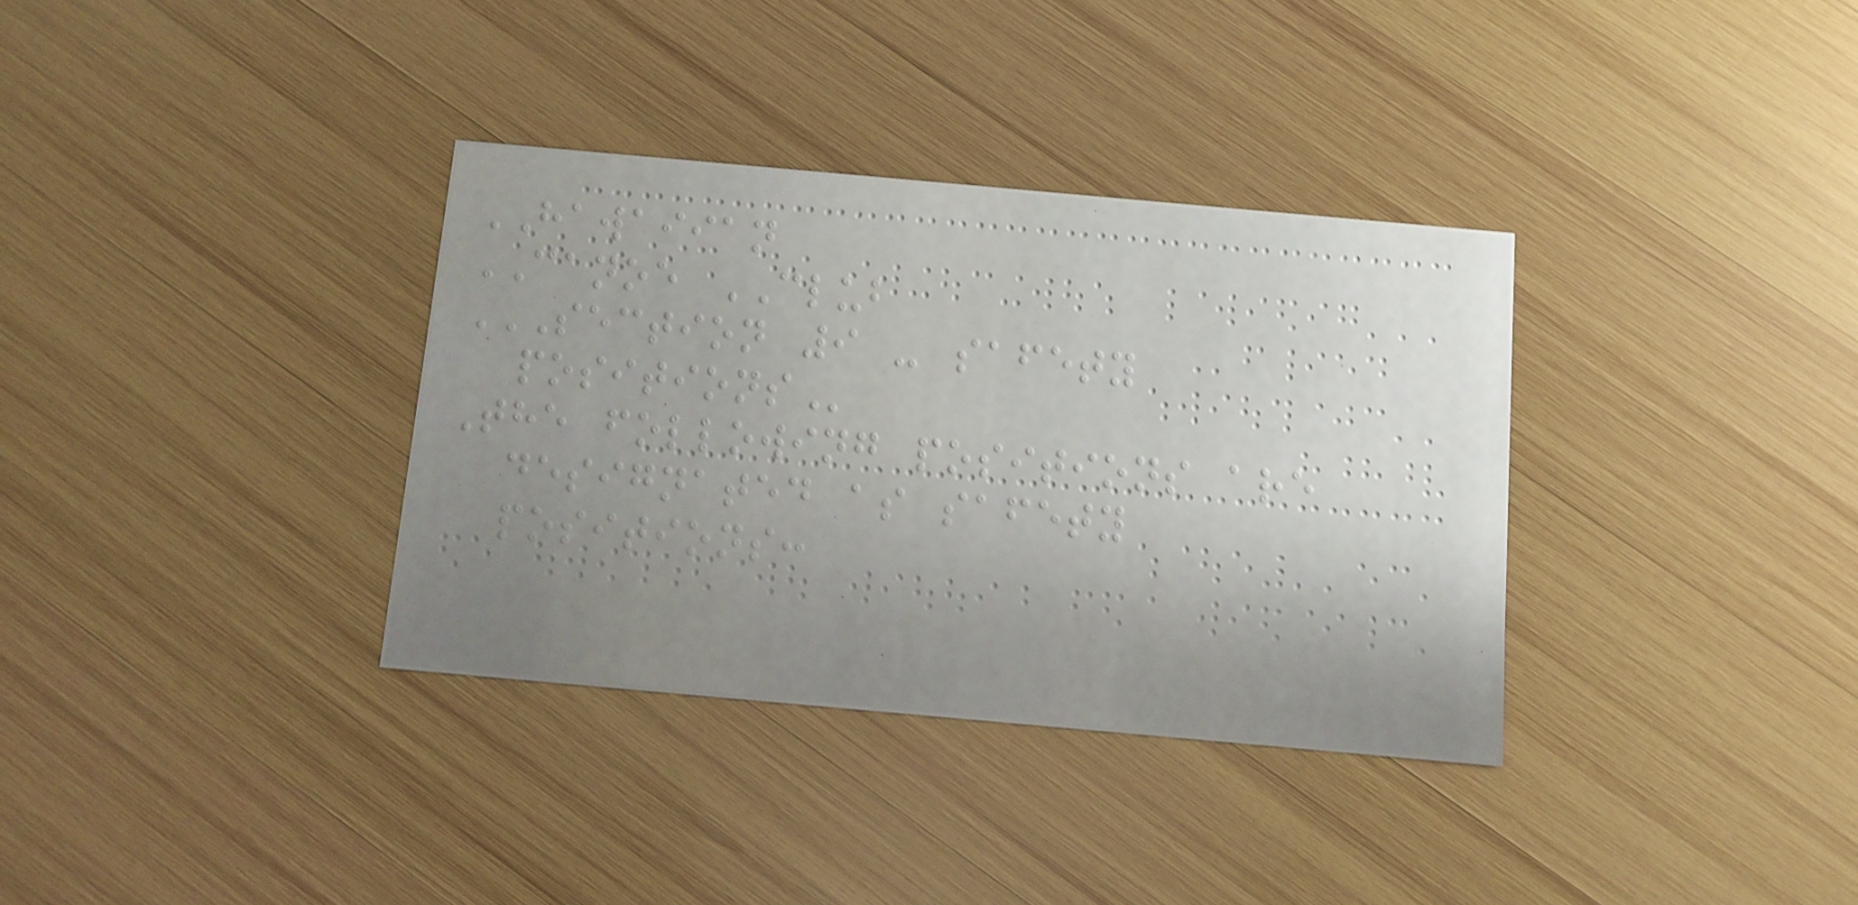HAWAIIAN
CANOE CLUB
SECTION 9 - SAFETY
POSITIONS
The following positions are
designated as safety
positions:
